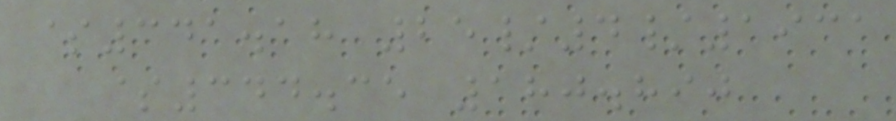$341.18 25/4/1931
$344.35 180.890
